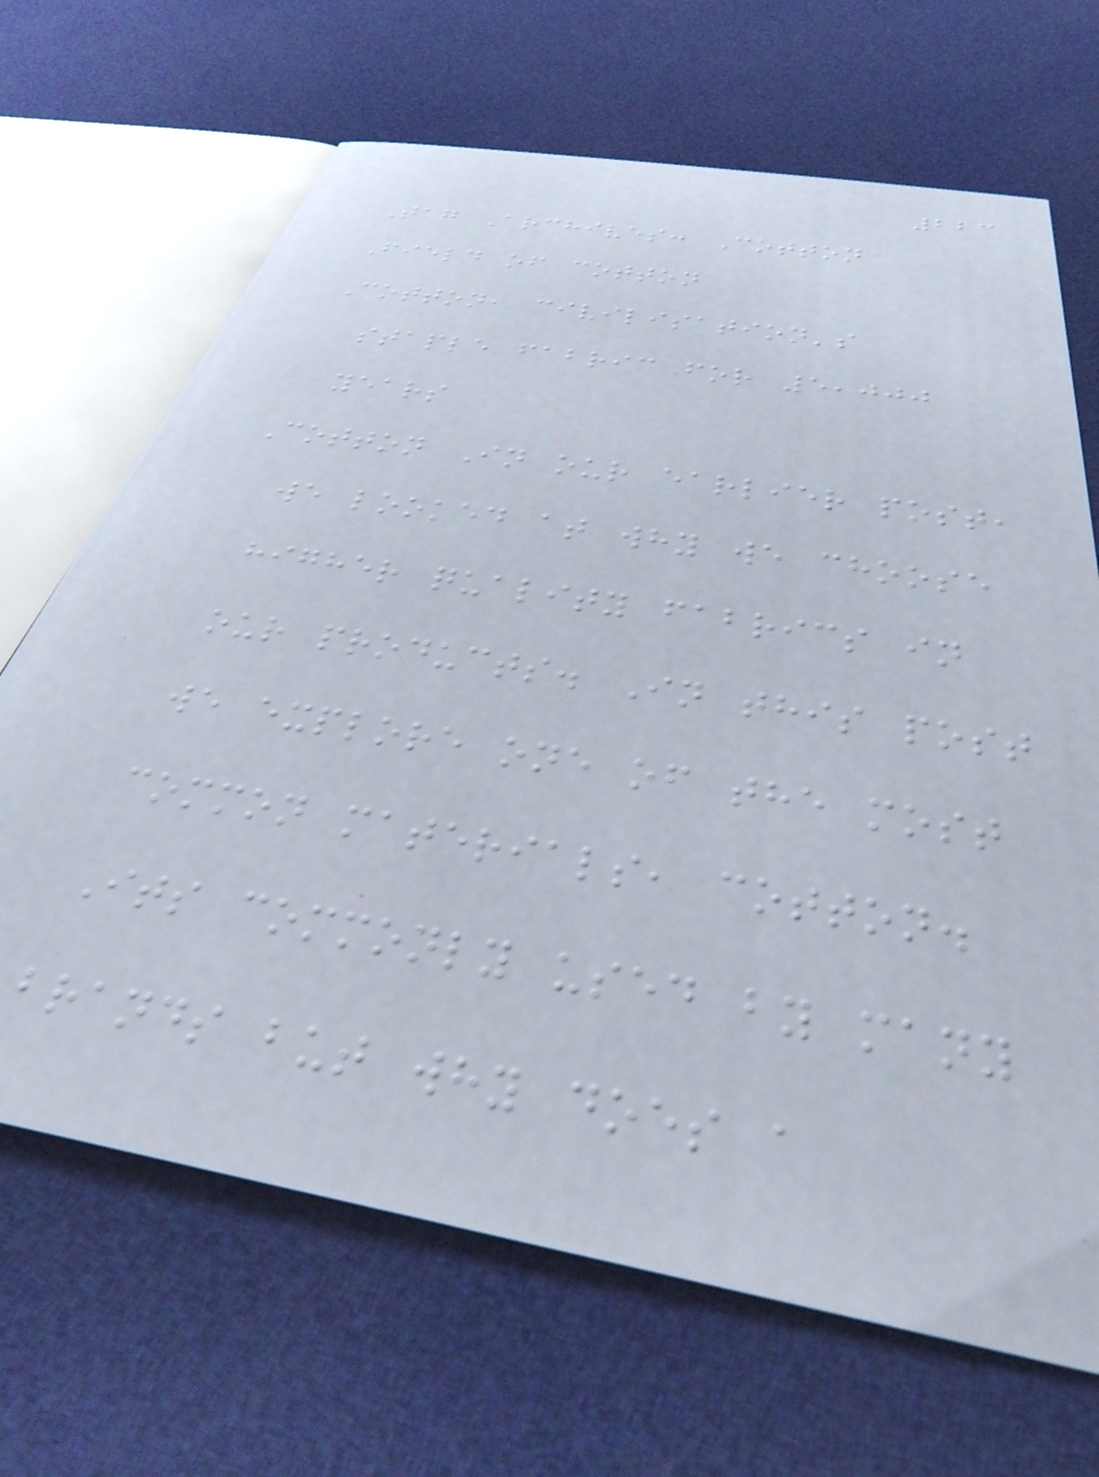223
Tag Archives: Cotton
Field of cotton
Cotton, civilisation's
staple fabric for 5,000
years
Cotton In our earlier post,
we looked at why we choose
higher quality fabrics in
our products. In this post
we explore one of the most
common materials, cotton.
Its commonly used by many
brands but why does a
